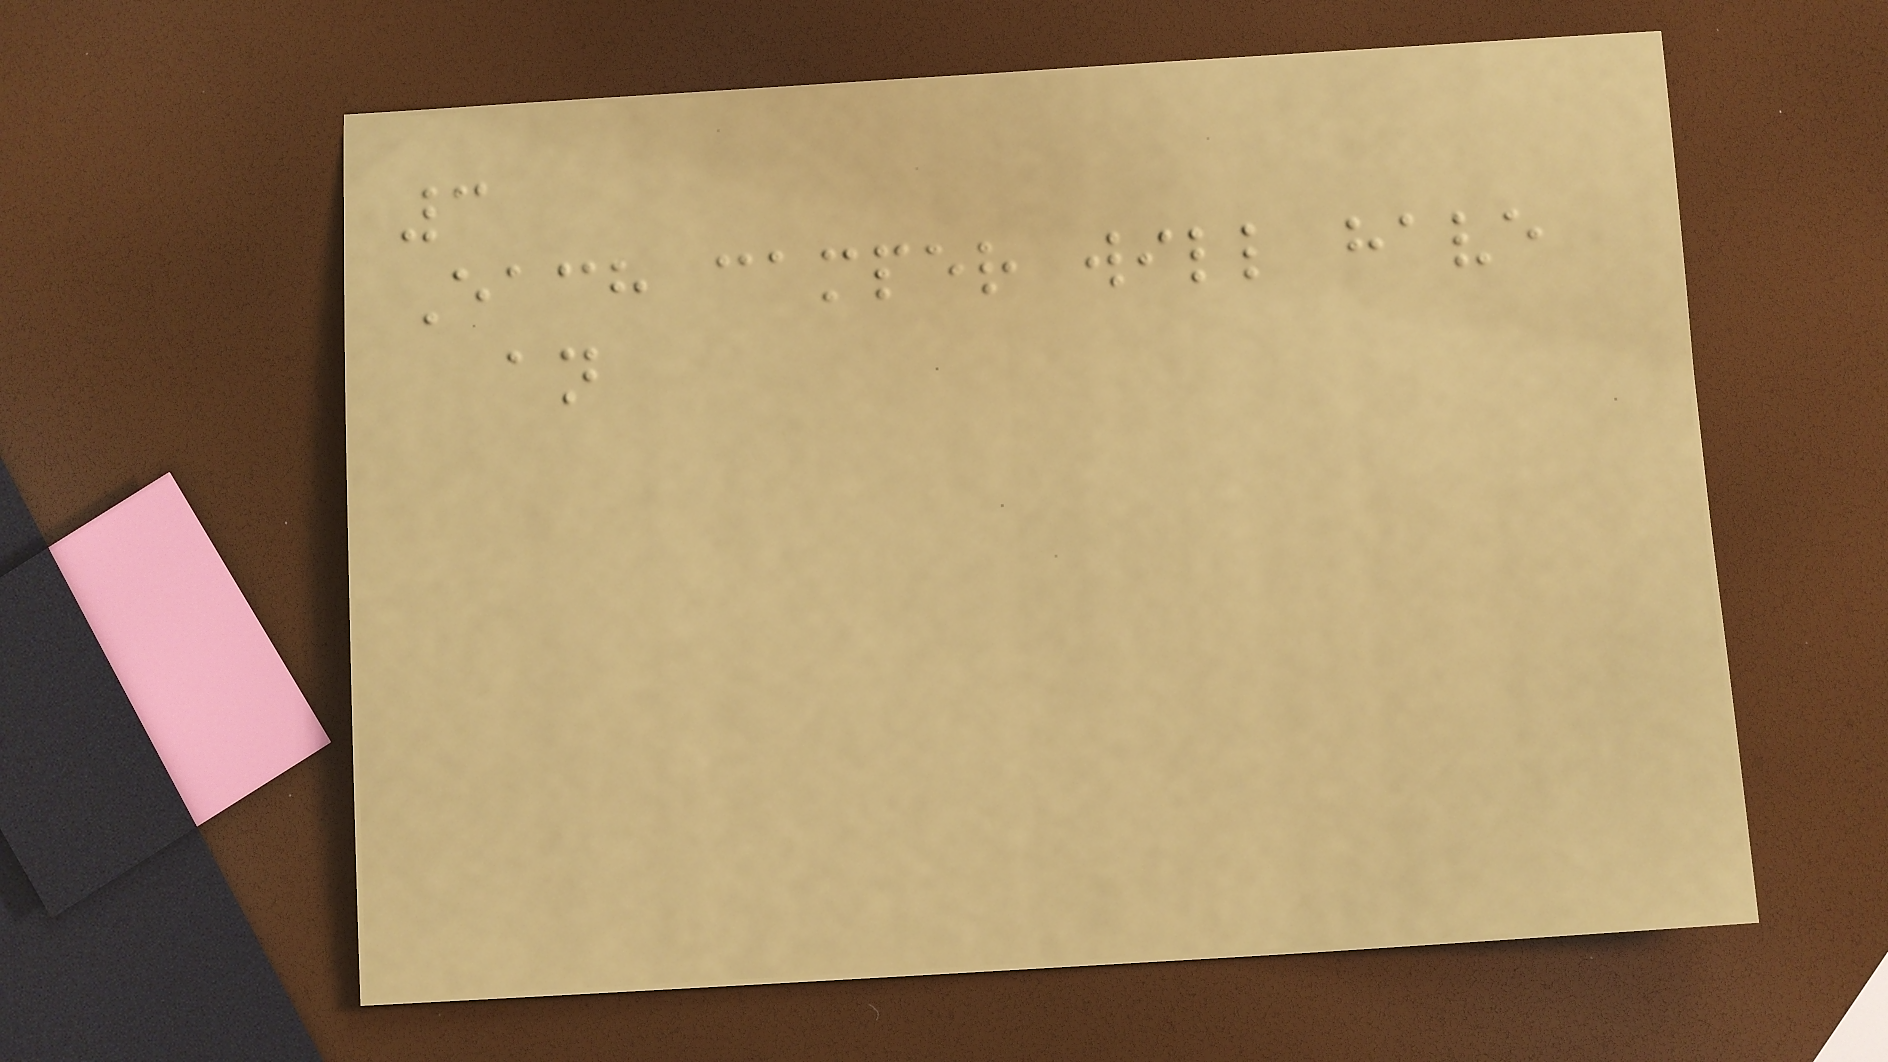3
Each camper will have
an
